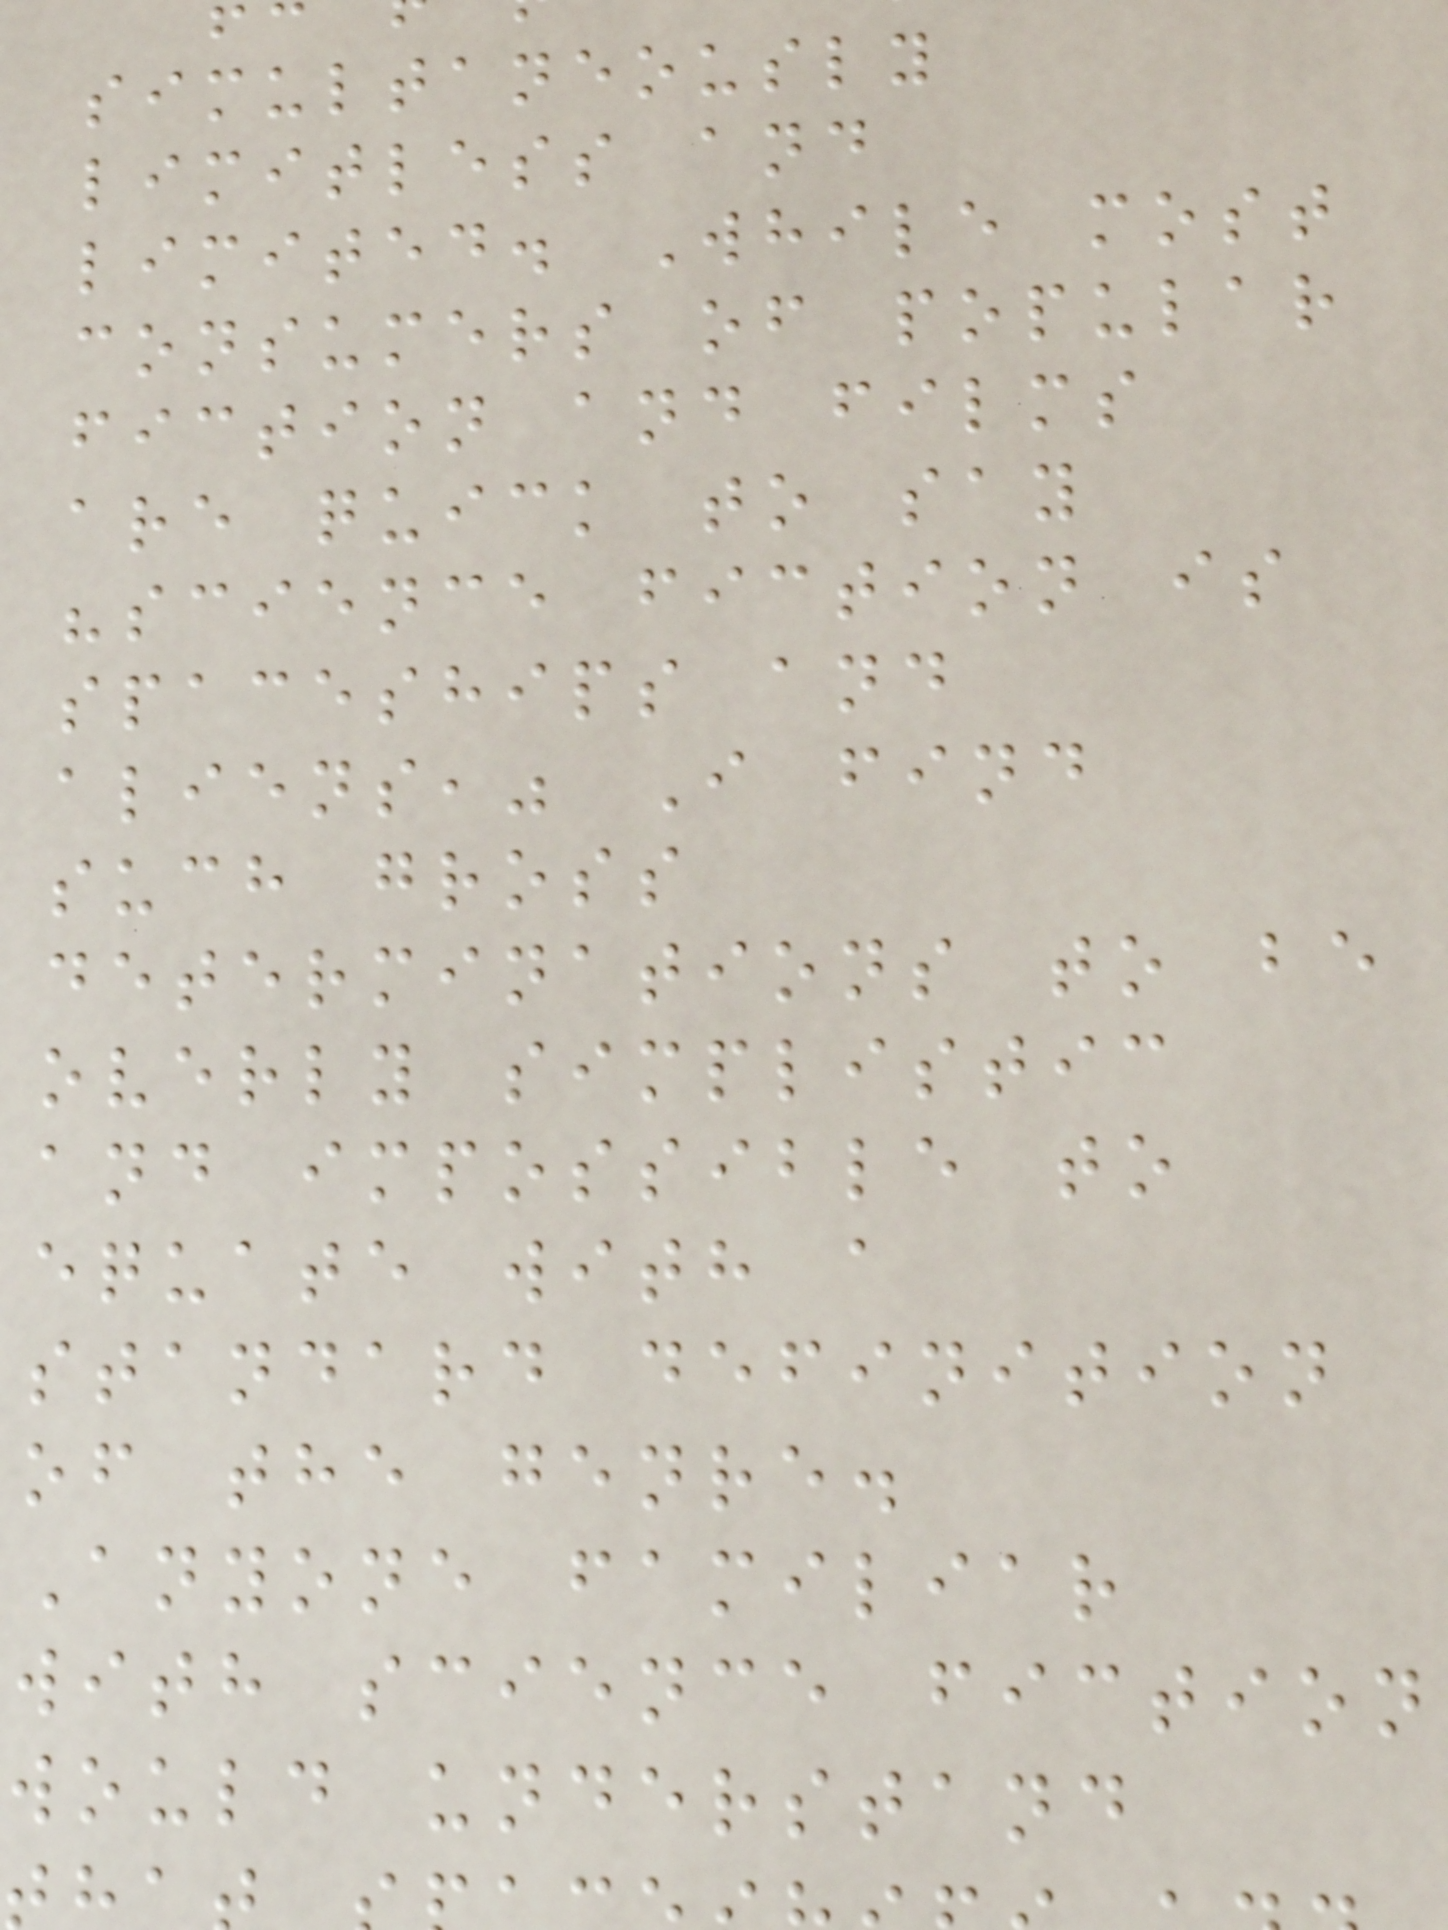simultaneously
limitless and
limited. While most
consumers of popular
fiction and films
are quick to say
"science fiction is
spaceships and
aliens," I find
such gross
determinations to be
overly simplistic
and impossible to
equate with a
standard definition
of the genre.
Anyone familiar
with science fiction
would understand
